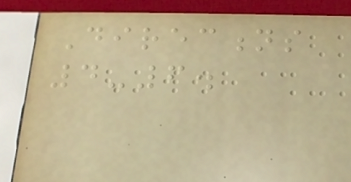Directions
4-6.
